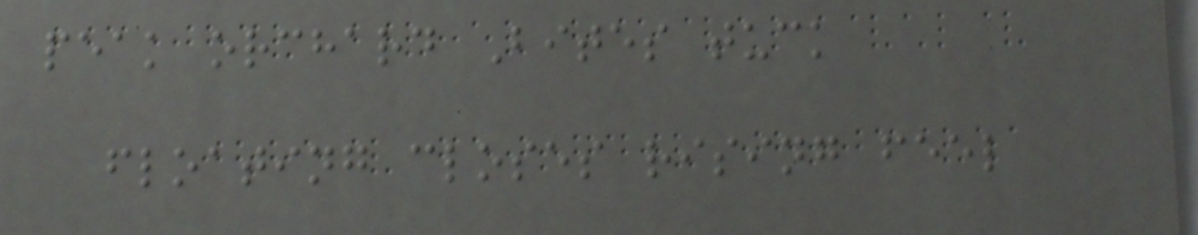peak orchard Bites tuck
floating closes rising feel
